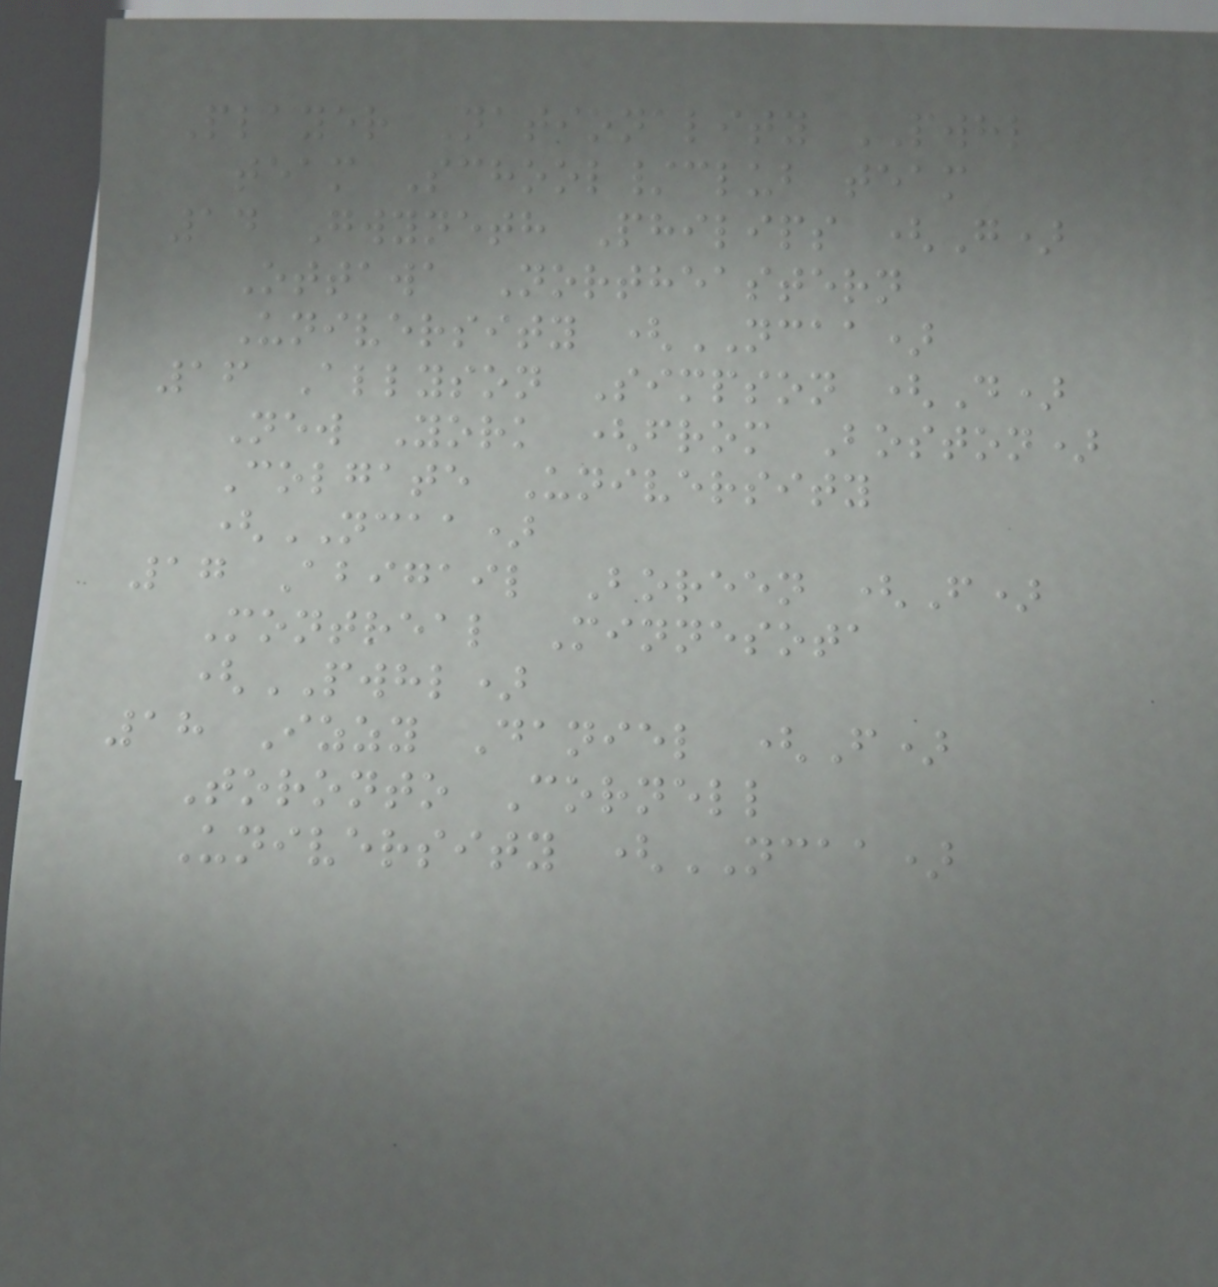Player Nationality PWHL
team School/club team
14 Gwyneth Philips (G)
Ottawa Northeastern
University (NCAA)
16 Allyson Simpson (D)
New York (from Boston)
Colgate University
(NCAA)
17 Abigail Boreen (F)
Montreal Minnesota
(PWHL)
18 Izzy Daniel (F)
Toronto Cornell
University (NCAA)
